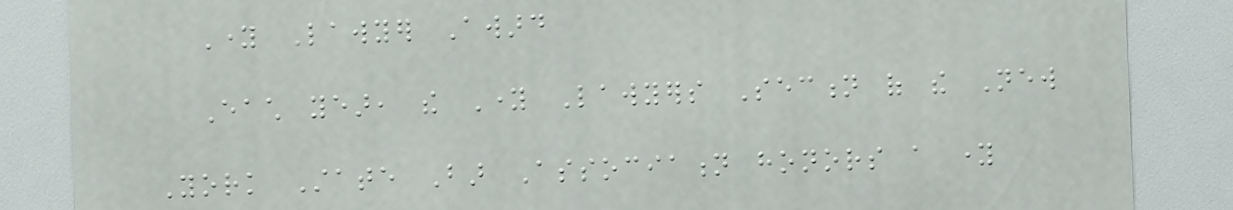Young Lawyer Award
Each year, the Young Lawyers Section of the New
York State Bar Association honors a young
